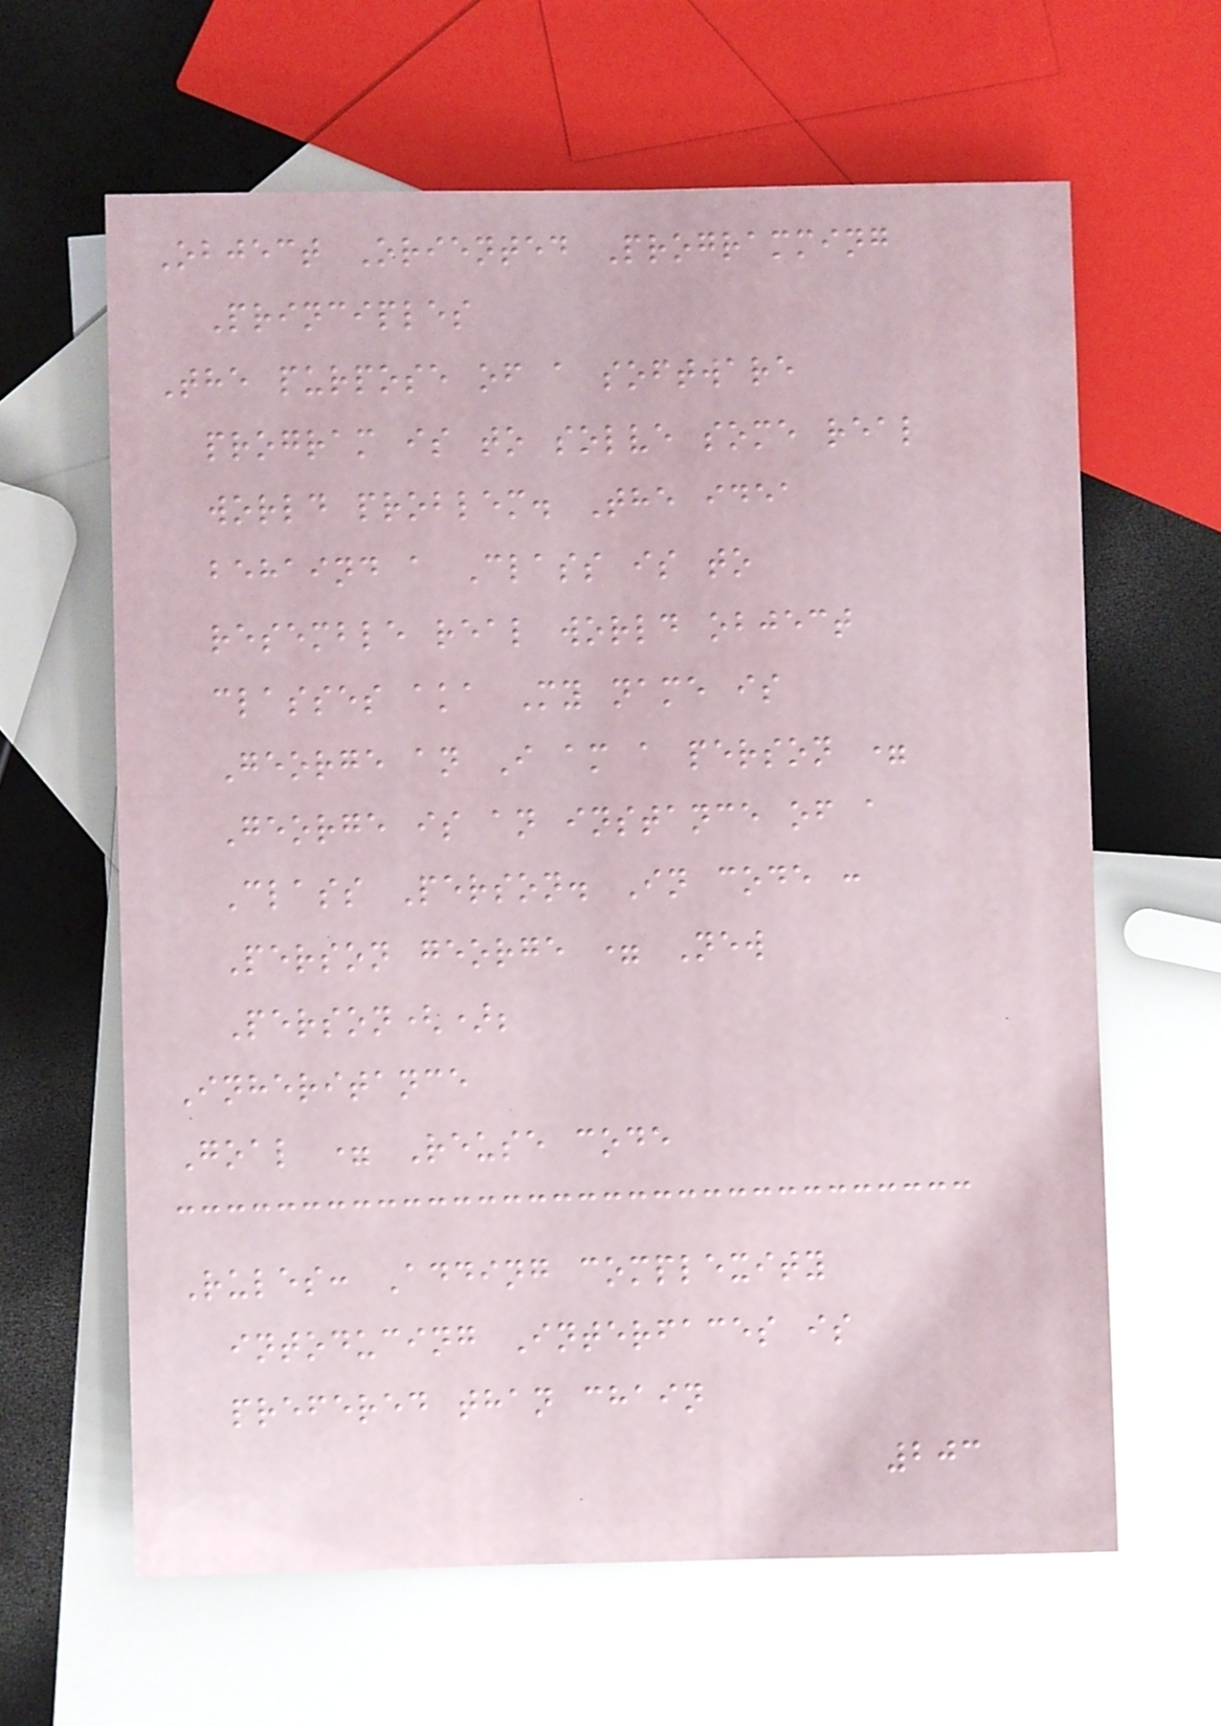Object Oriented Programming
Principles
The purpose of a software
program is to solve some real
world problem. The idea
behaind a Class is to
resemble real world object
classes aka My name is
George an I am a person =
George is an instance of a
Class Person. In code :
Person george = New
Person();
Inheritance
Goal = Reuse code
Rules: Adding complexity
intoducing Interfaces is
prefered than chain
203
